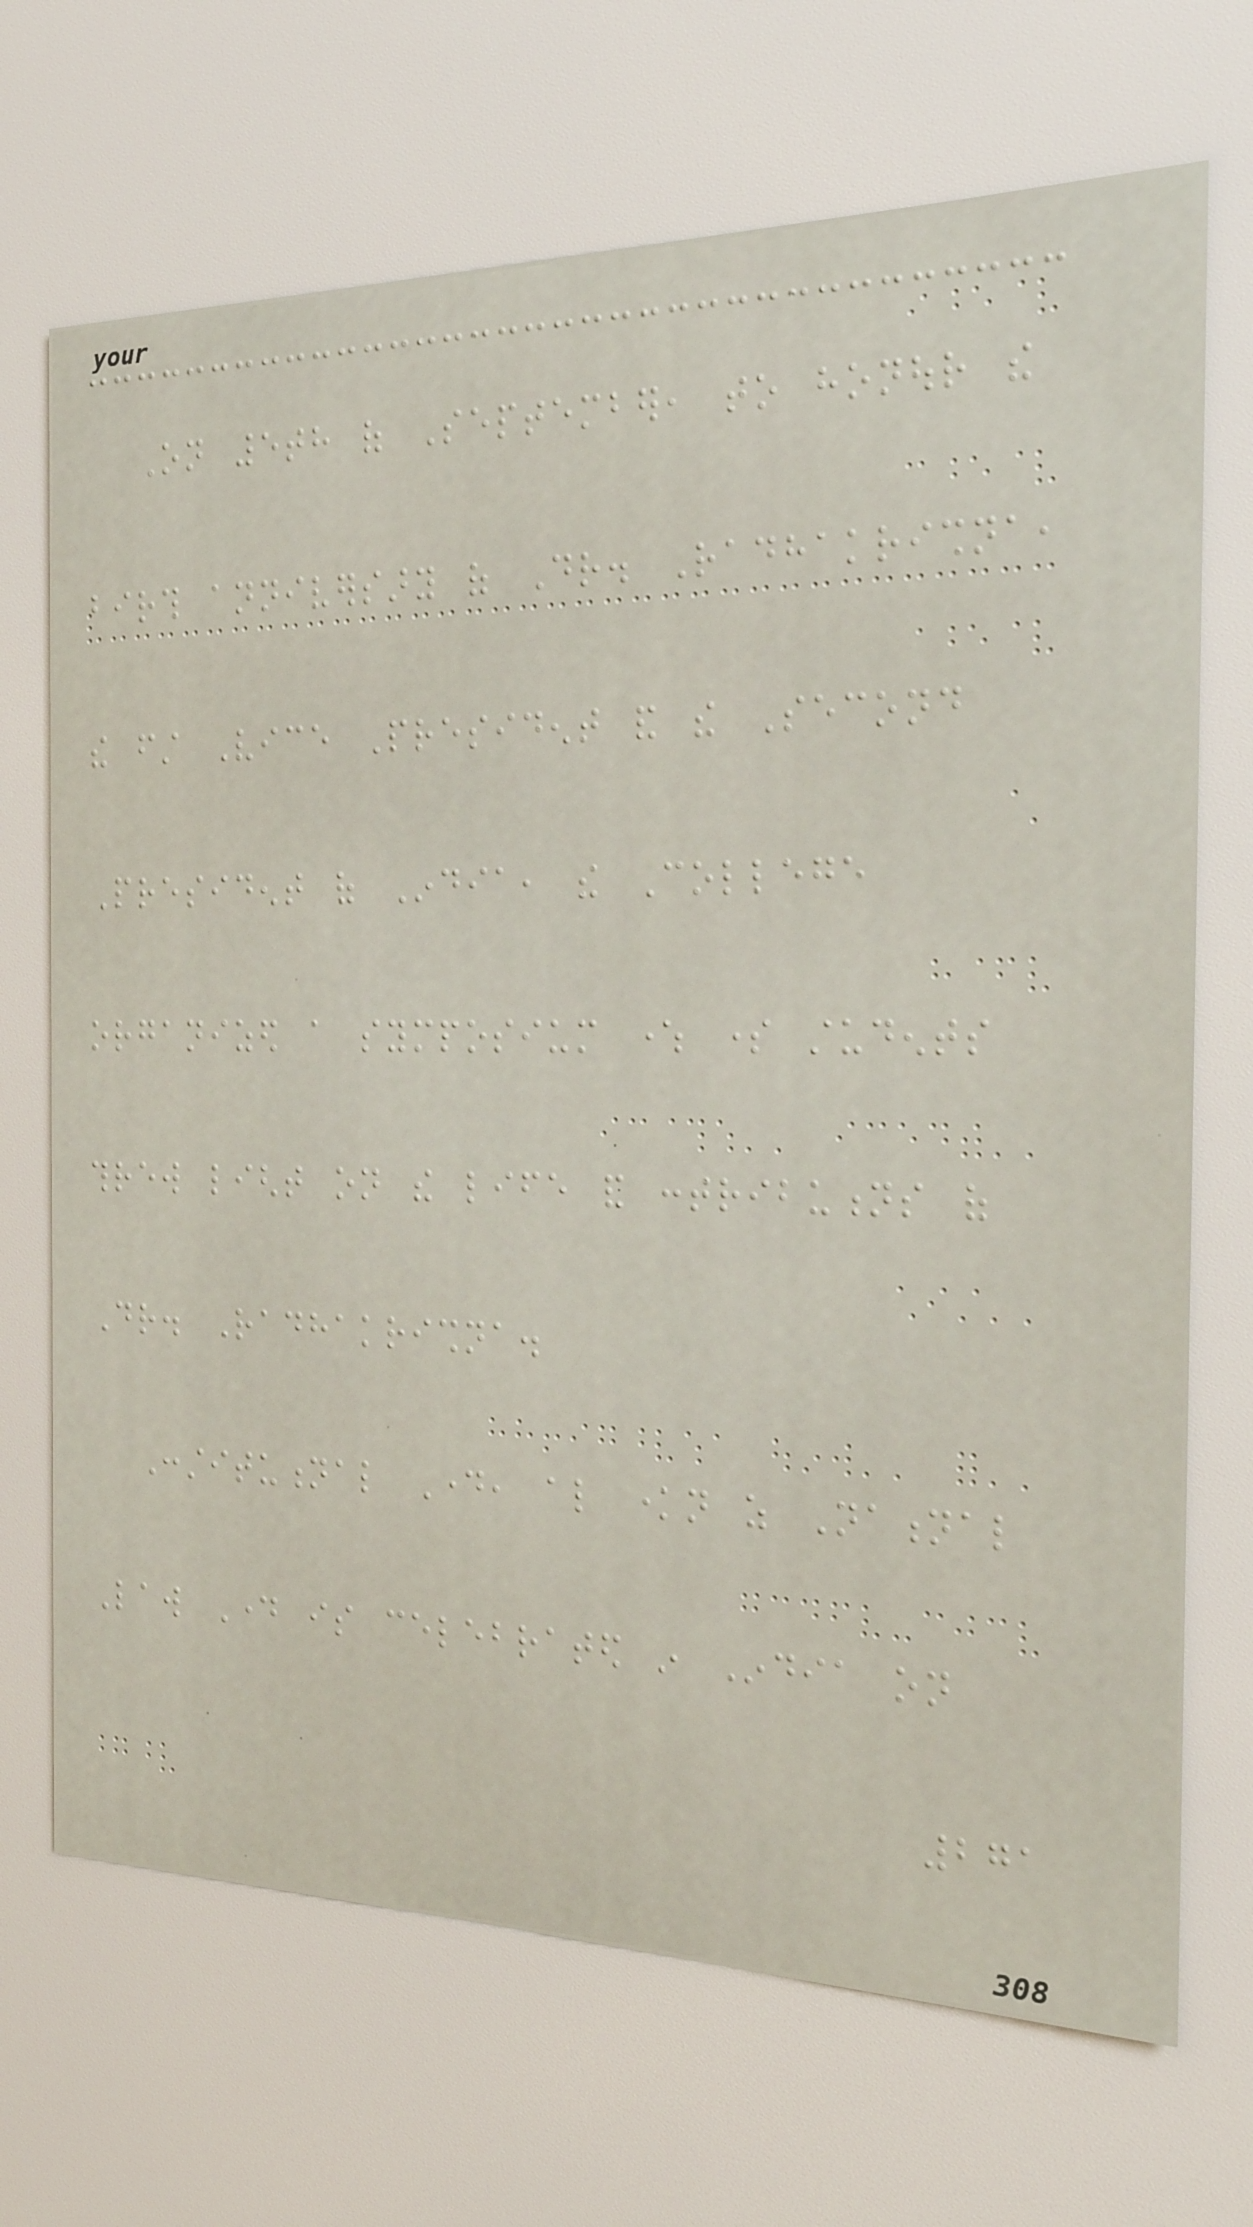On 5th of September, to honour the
birth anniversary of Dr. Radhakrishna,
the first Vice President and the Second
President of India, the College
organized a symposium where some students
threw light on the life and contributions of
Dr. Radhakrishna.
Constitutional Day, also known as National
Law Day is celebrated in India on
271
